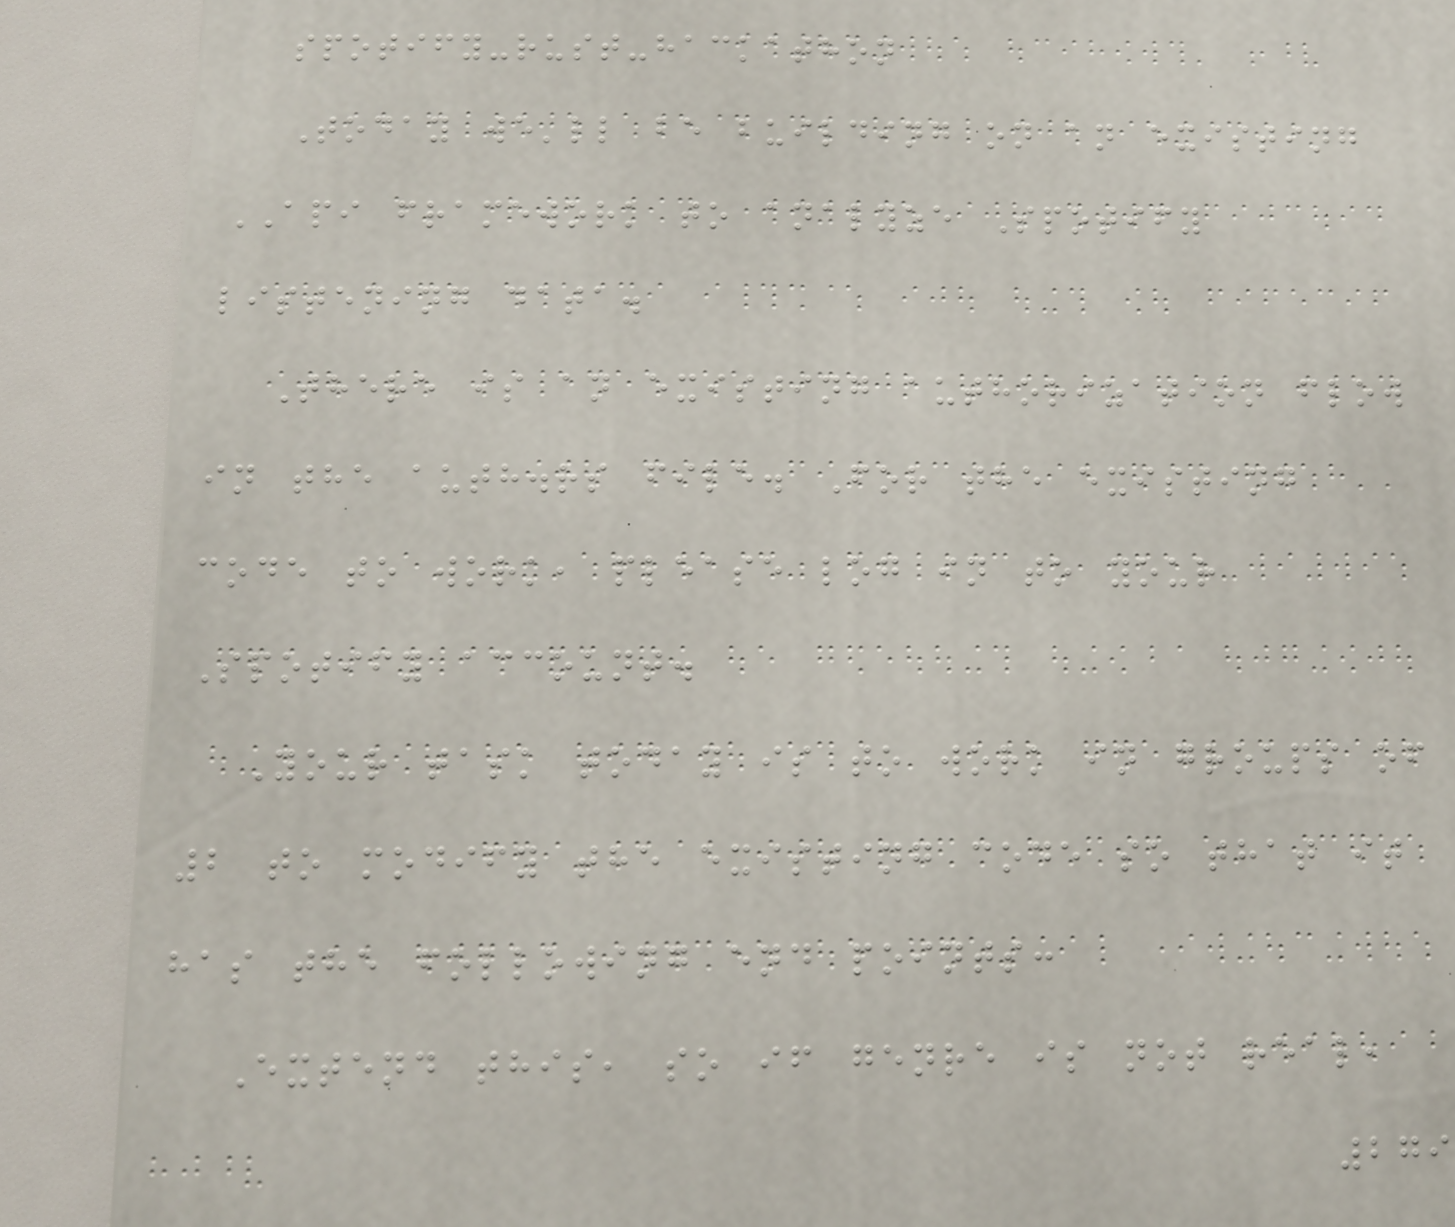spotify-rust-hackathon
Today we'll be building on an existing
API framework to analyze Spotify
listening data.
There is an existing authorization flow
in the auth.rs file. For the existing
code to work, please log in to your
Spotify account.
Your task today is to work in groups of
2 to modify the existing code so that it
has the following end points:
Extend this, so if genre is not real,
279
